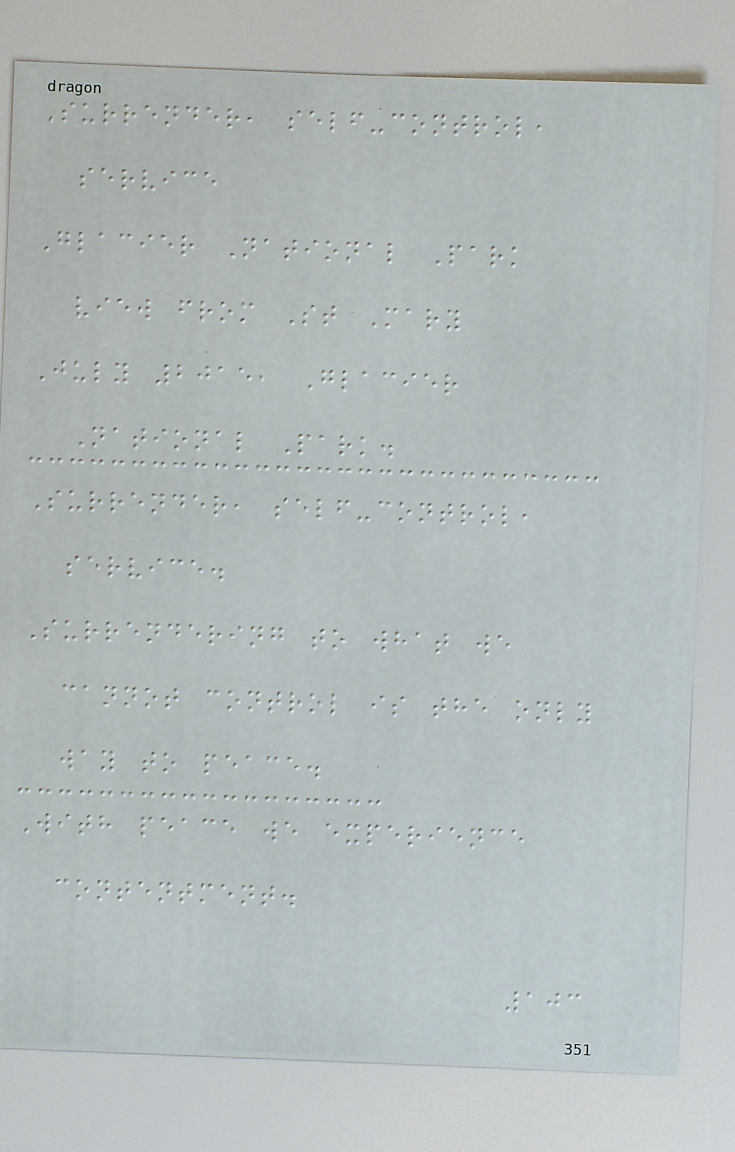Surrender, self-control,
service
Glacier National Park
view from St Mary
July 2015, Glacier
National Park.
Surrender, self-control,
service.
Surrendering to what we
cannot control is the only
way to peace.
With peace we experience
contentment.
103
